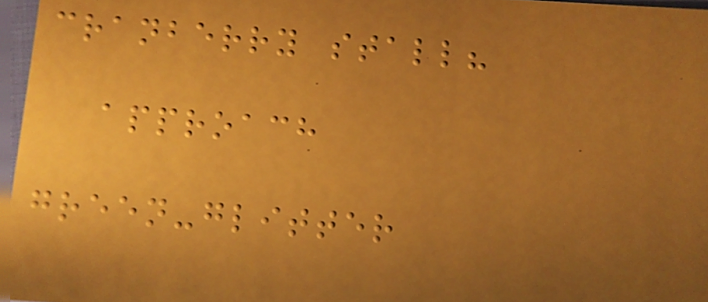cranberry stall?
approach
green-glitter
